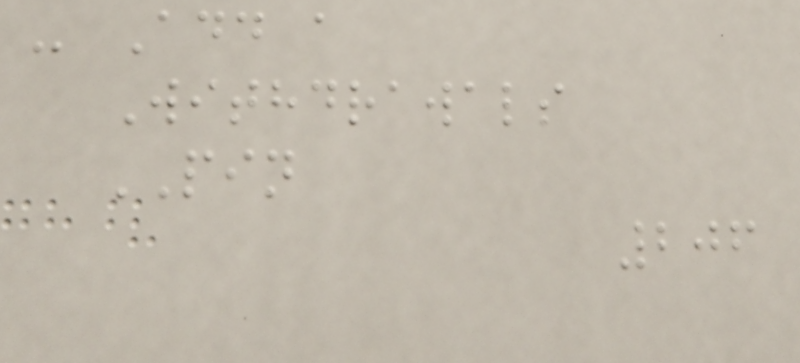- Add a
Withdrawals
PIN
206
